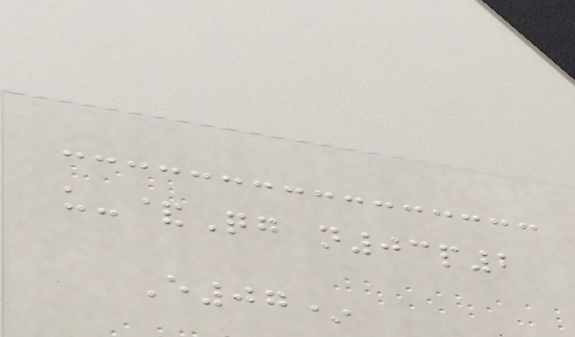u-&Qg n03p2
E07*
